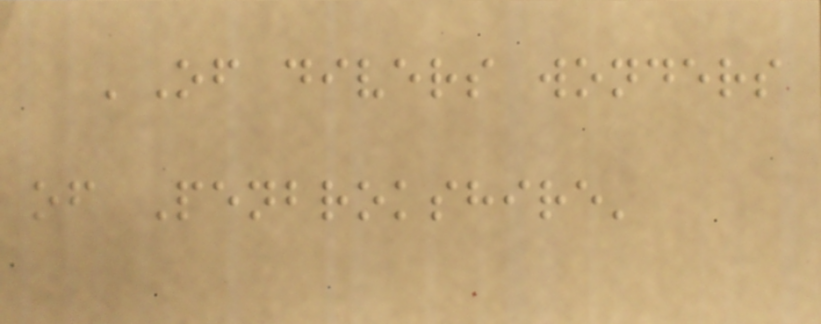'Of divers wonders
of Penbrokshire'
